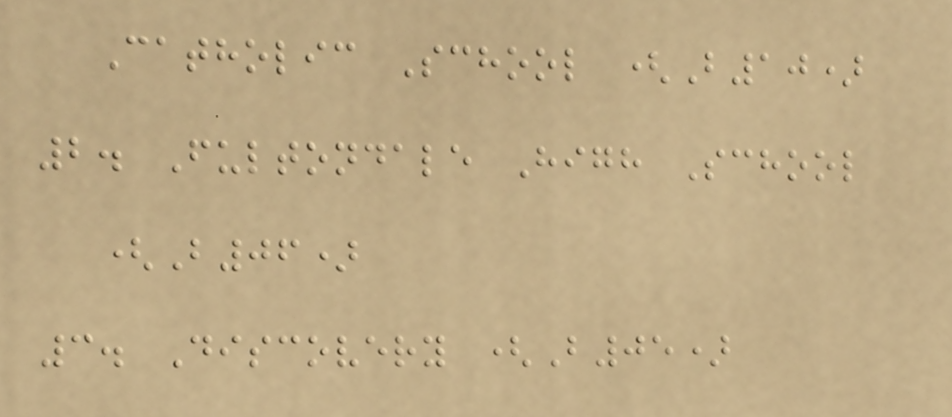Catholic School (B10)
2. Fultondale High School
(B06)
3. Discovery (B05)
